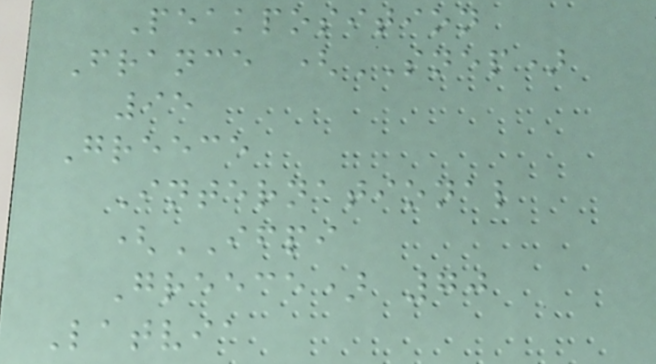Peakposition
France (SNEP)
95
Greece
International
(IFPI
Greece) 70
Latvia
